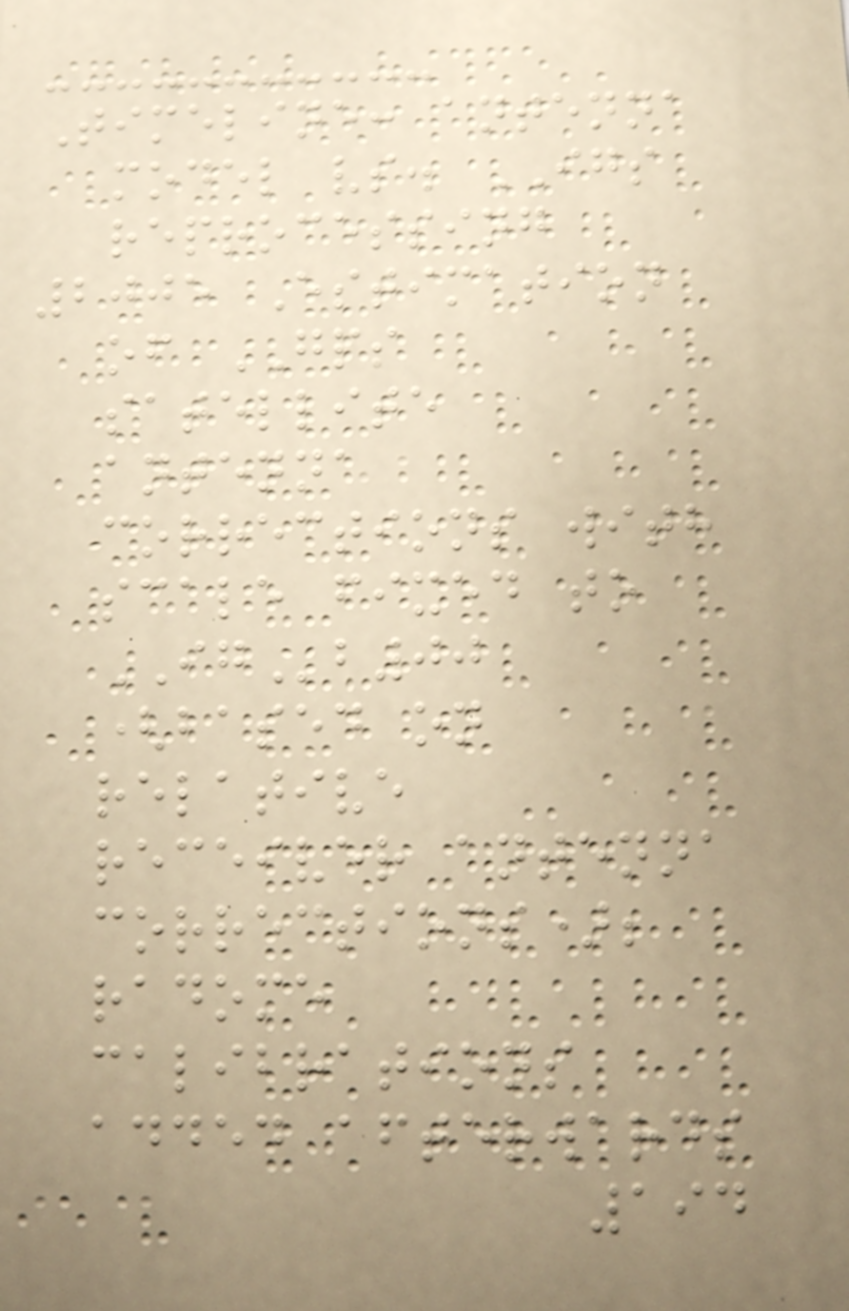Timeline: antenna
model vs. IGS
reprocessing
2005 Estimation
of GPS
satellite
antenna
corrections with
scale fixed to
IGb00
(based on
relative
receiver antenna
corrections);
radome
calibrations
added afterwards
194
